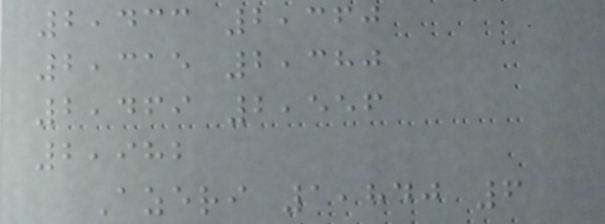2,433 2,360
2,315 2,380
2,469 2,556
2,982
Azeri 1,840 6
